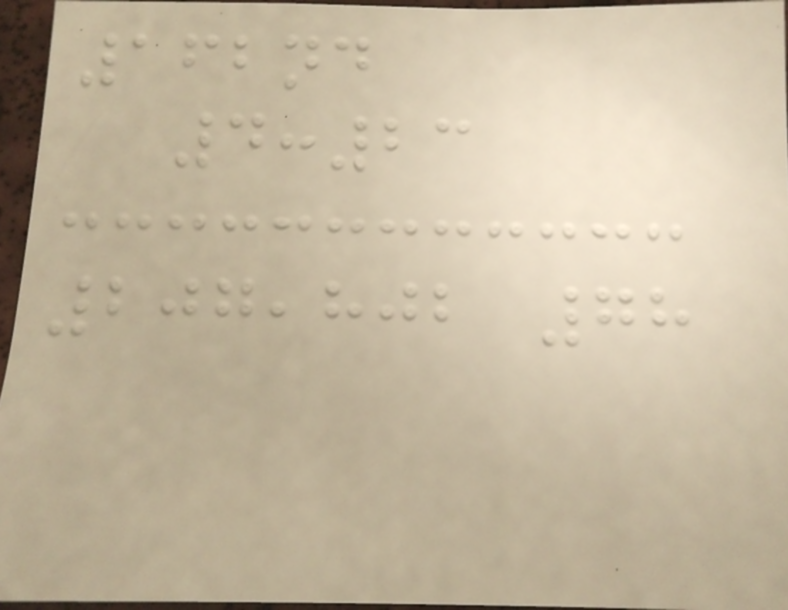162nd
4:23
207,802 78
